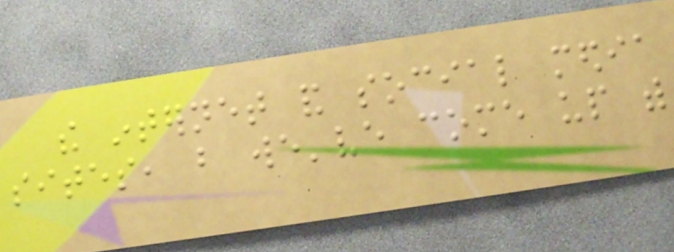the internet and social media
sites, but we've come up with
